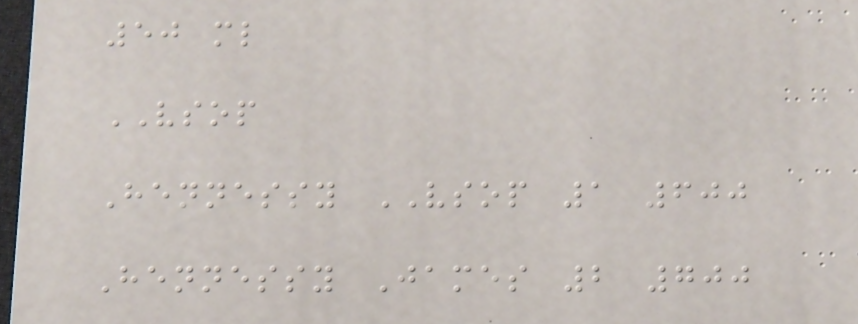50 ml
VSOP
Hennessy VSOP 1 600
Hennessy James 2 700
